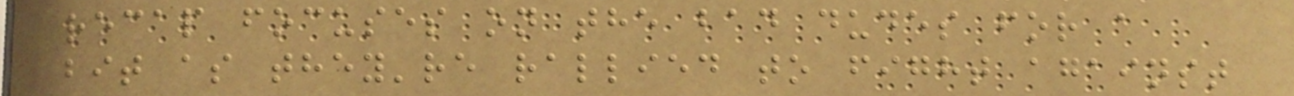recap focuses on the bad dudes for a
bit as they're rallied to fight against
